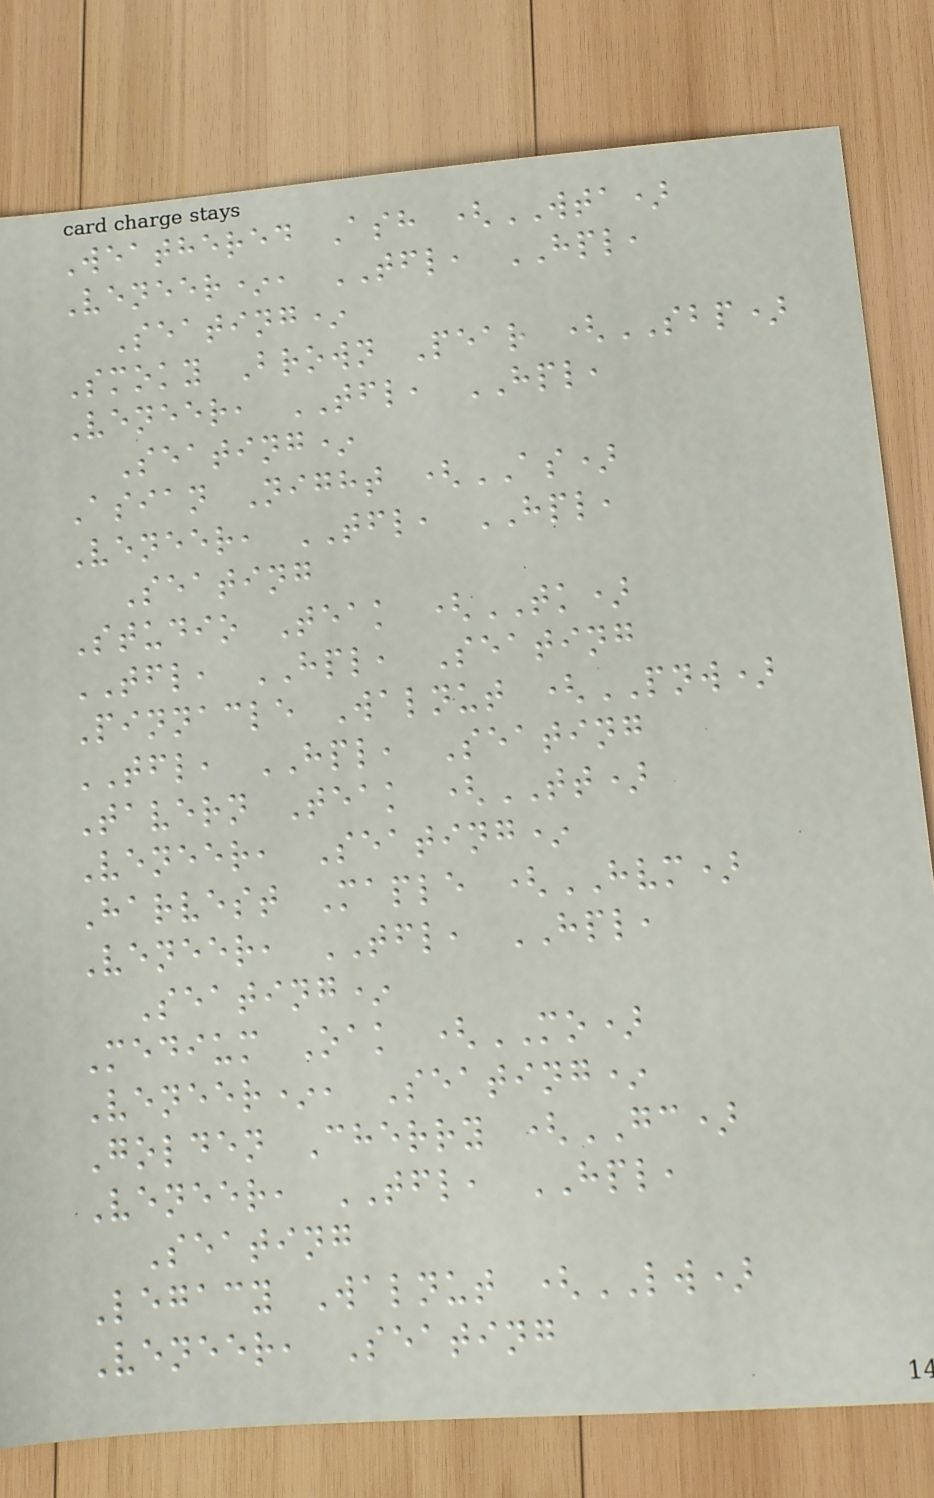Weathered Ash (WTA)
Veneer*, TFL, HPL,
Seating*
Smoky Brown Pear (SBP)
Veneer, TFL, HPL,
Seating*
Asian Night (AS)
Veneer, TFL, HPL,
Seating
Studio Teak (TK)
TFL, HPL, Seating
Pinnacle Walnut (PNW)
TFL, HPL, Seating
Tavern Teak (TT)
Veneer, Seating*
Harvest Maple (HVM)
Veneer, TFL, HPL,
Seating*
Medium Oak (MO)
Veneer*, Seating*
Golden Cherry (GC)
Veneer, TFL, HPL,
Seating
Legacy Walnut (LW)
Veneer, Seating
